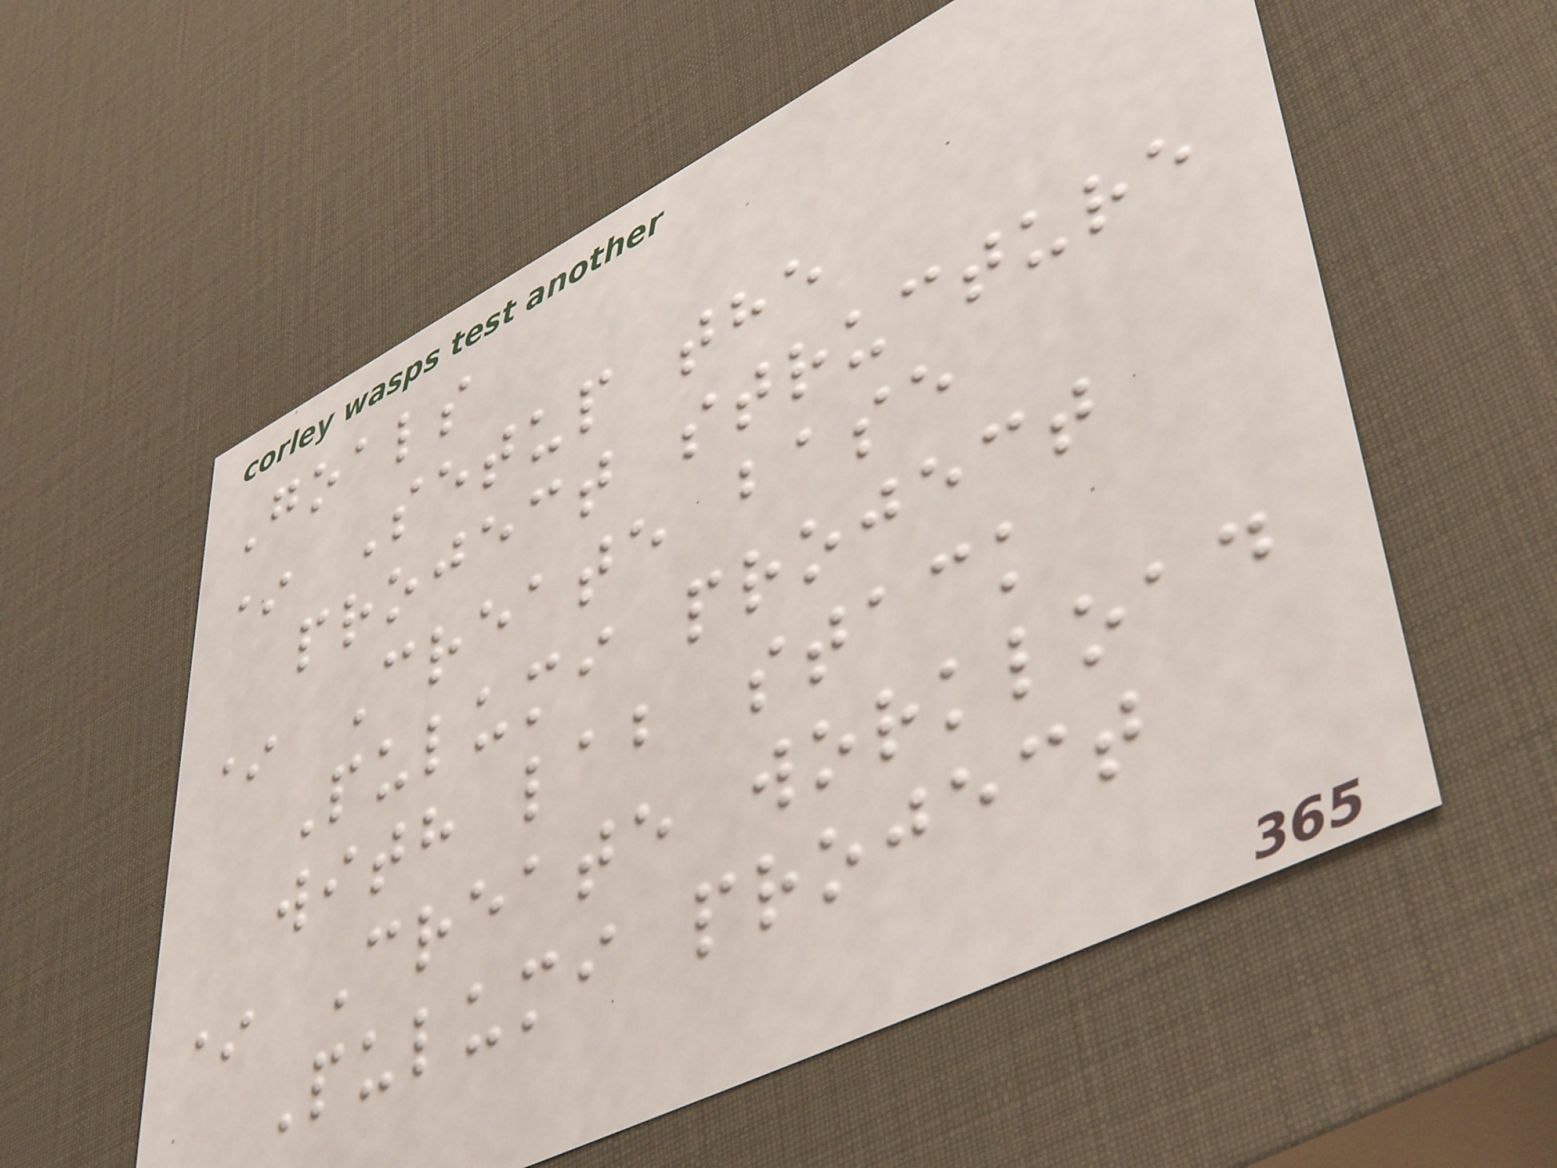Goals
* Setup the
project structure
* Create base
Pulumi project
with lab stack
* Create workload
Pulumi project
